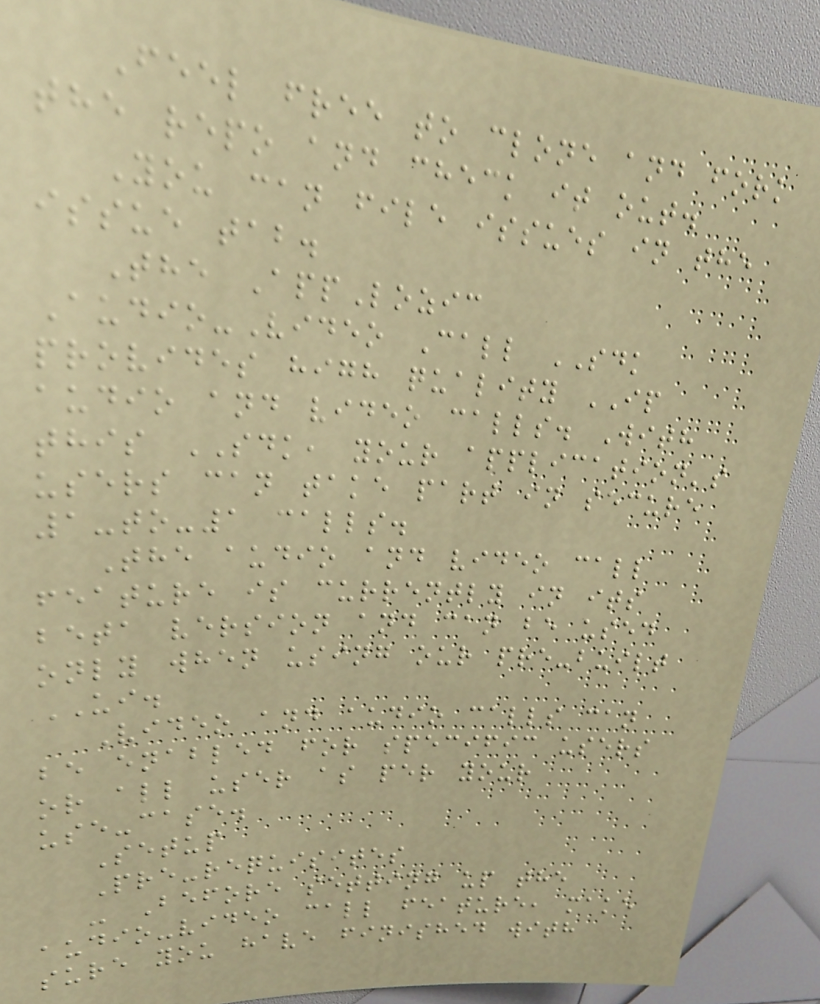Feel free to clone and fork
the repo and check it out.
You can file issues in the
issue tab.
The AppLozic
Audio-Video Call SDK
provides high quality IP
audio and video calls. With
this SDK, your application's
users can take part in secure
1-to-1 calls.
The audio and video call
feature is currently in its
beta version and can be used
only when using our pre-built
UI.
Video and audio calls can
be enabled for specific users
or all user as per your
use-case.
Setup
Pre-requisites
- Before setting up the
audio-video call feature, make
sure you have finished with
